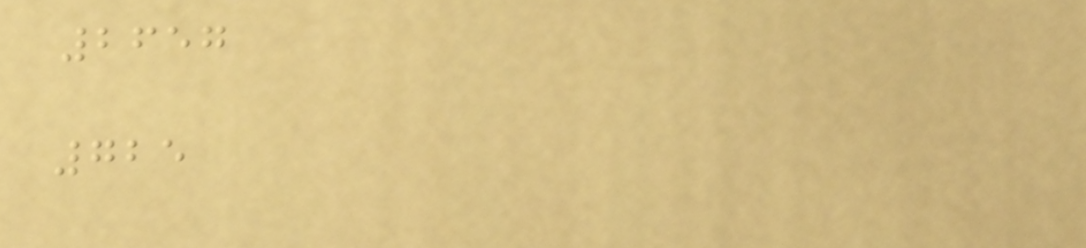2657
725
